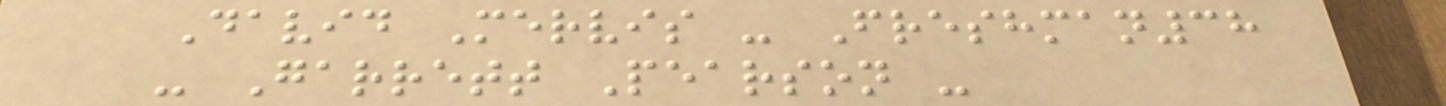David Mervis - Freshman38
- Garrett Pearson -
